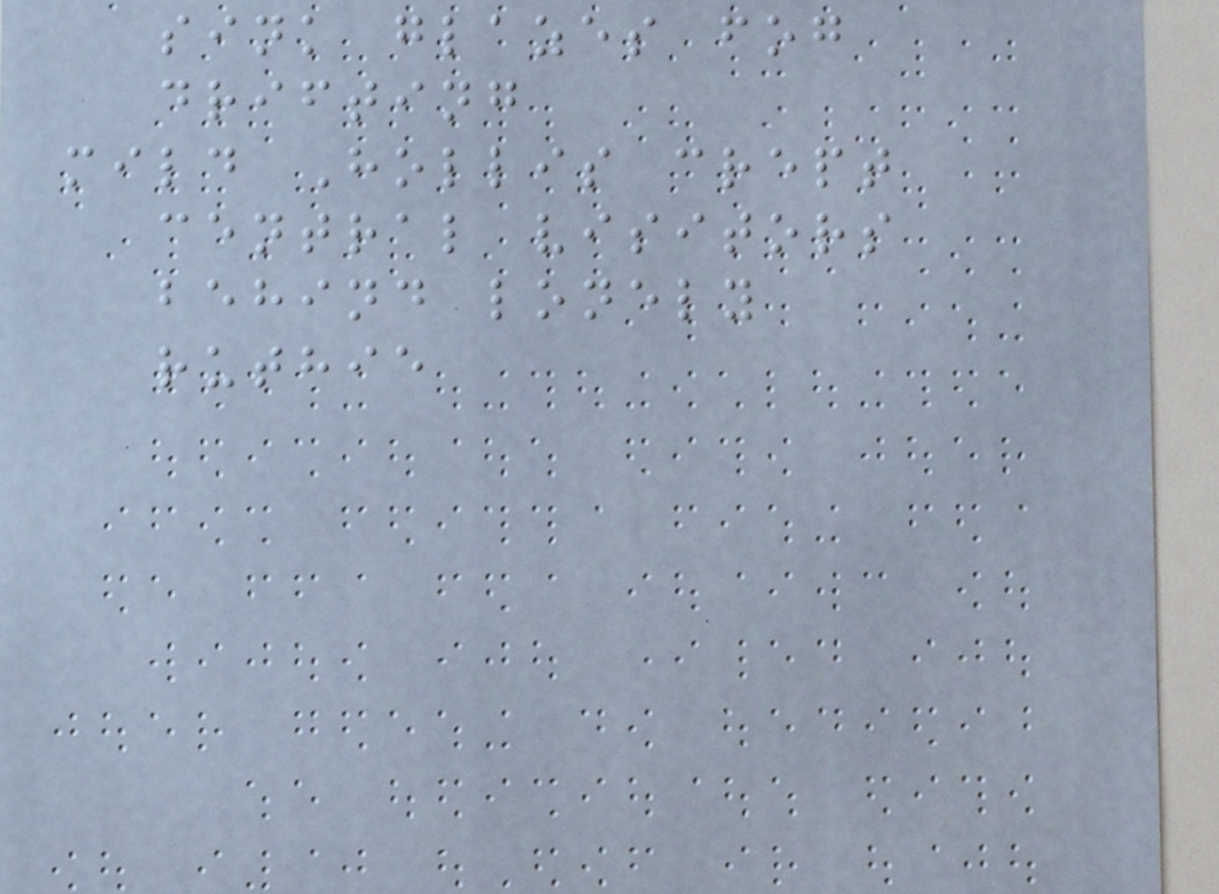sink glazes fog
drifting
mild Hollis crept
central visitors
behind lonely
ruthie
